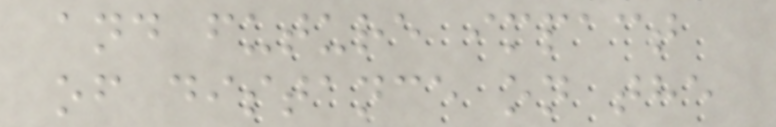and future impact
of distance on the
